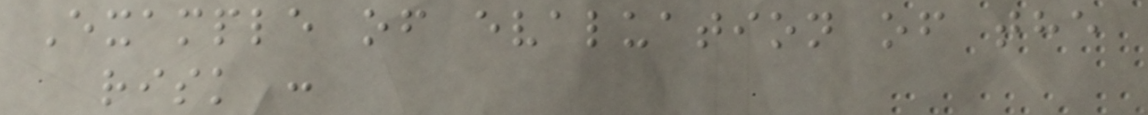Example of evaluation of the
risk :
